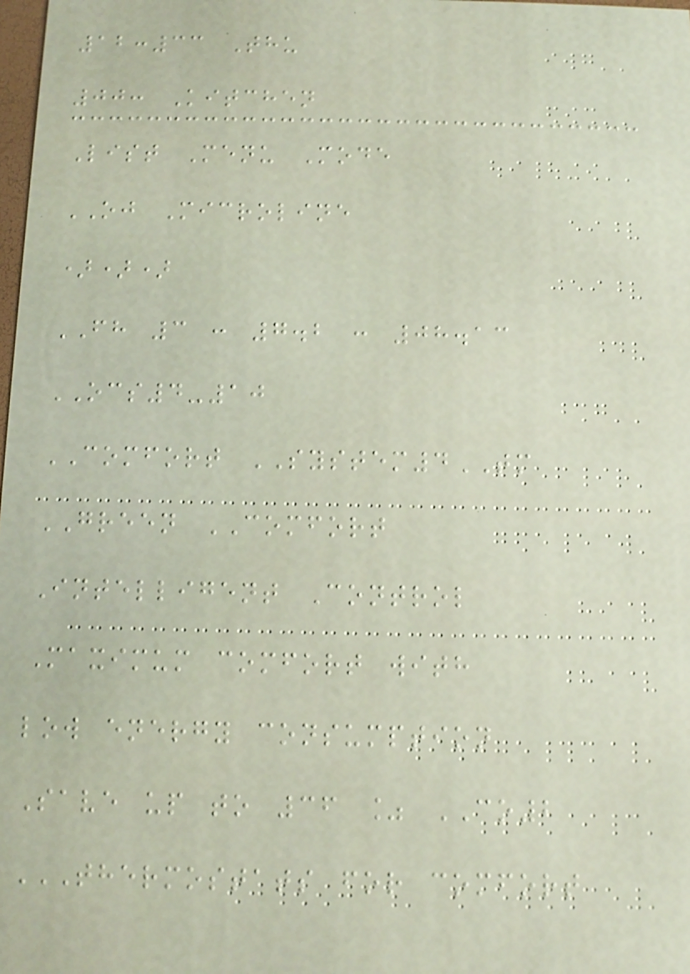12:33 Thu
00: Kitchen
List Menu Mode
OJ Microline
)))
FH 3 : 7.2 : 08.13
OCS4-10
COMFORT SYSTEM4TM
GREEN COMFORT
Intelligent Control
Maximum comfort with
low energy consumption
Save up to 36 % CO2
THERMOSTATS FOR COMFORT
